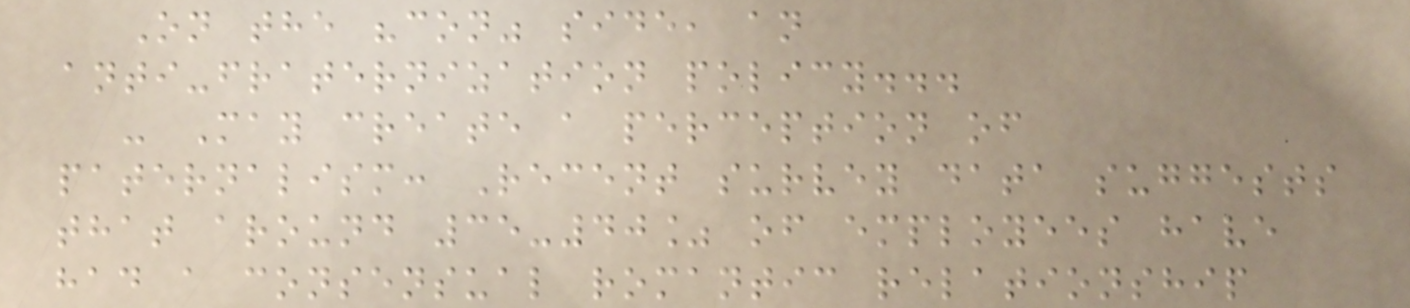On the "con" side, an
anti-fraternization policy...
- May create a perception of
paternalism: Recent survey data suggests
that around 35-40% of employees have
had a consensual romantic relationship
